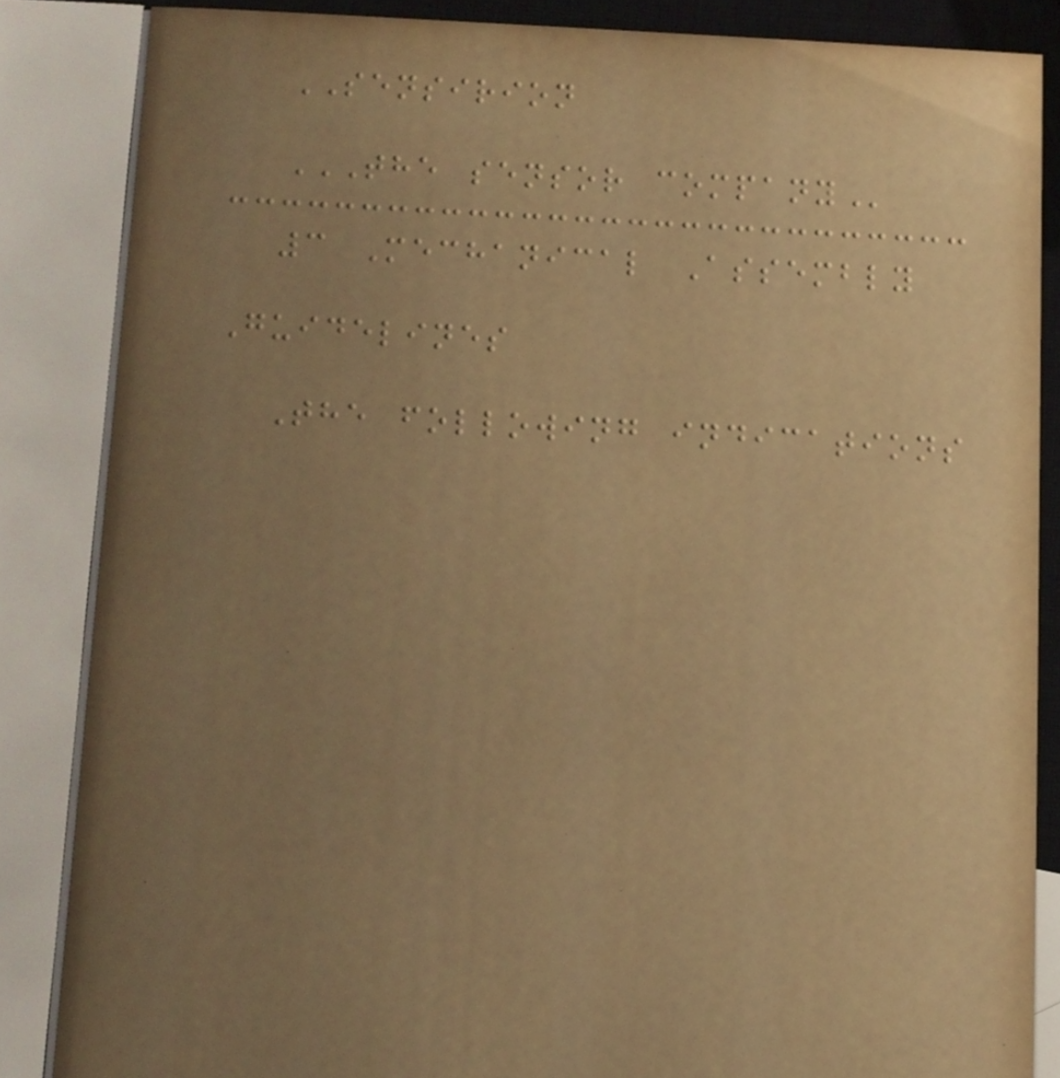SENSIRION
THE SENSOR COMPANY
3 Mechanical Assembly
Guidelines
The following indications
